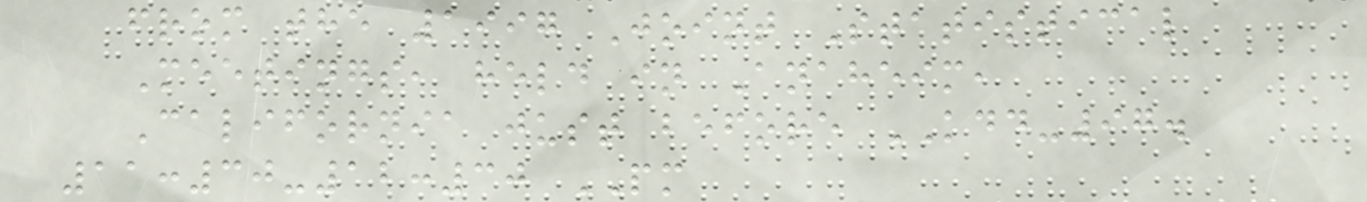from the 1997 Joint Statistical
Meetings, held in Anaheim,
California just before KDD-97.
11:30-12:30 PM
